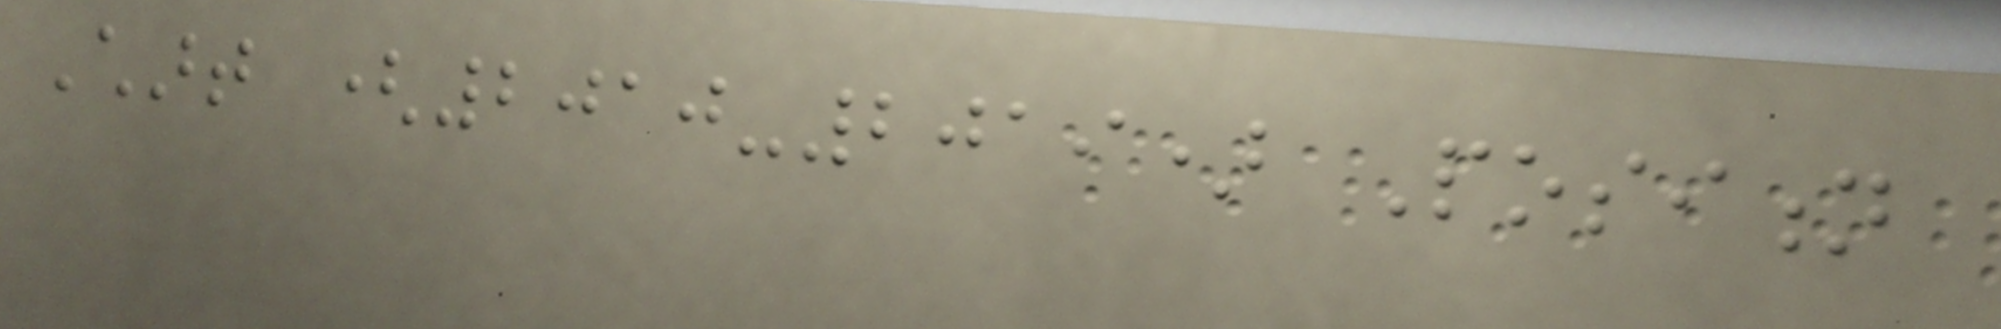Chart (2010-2019) Position
